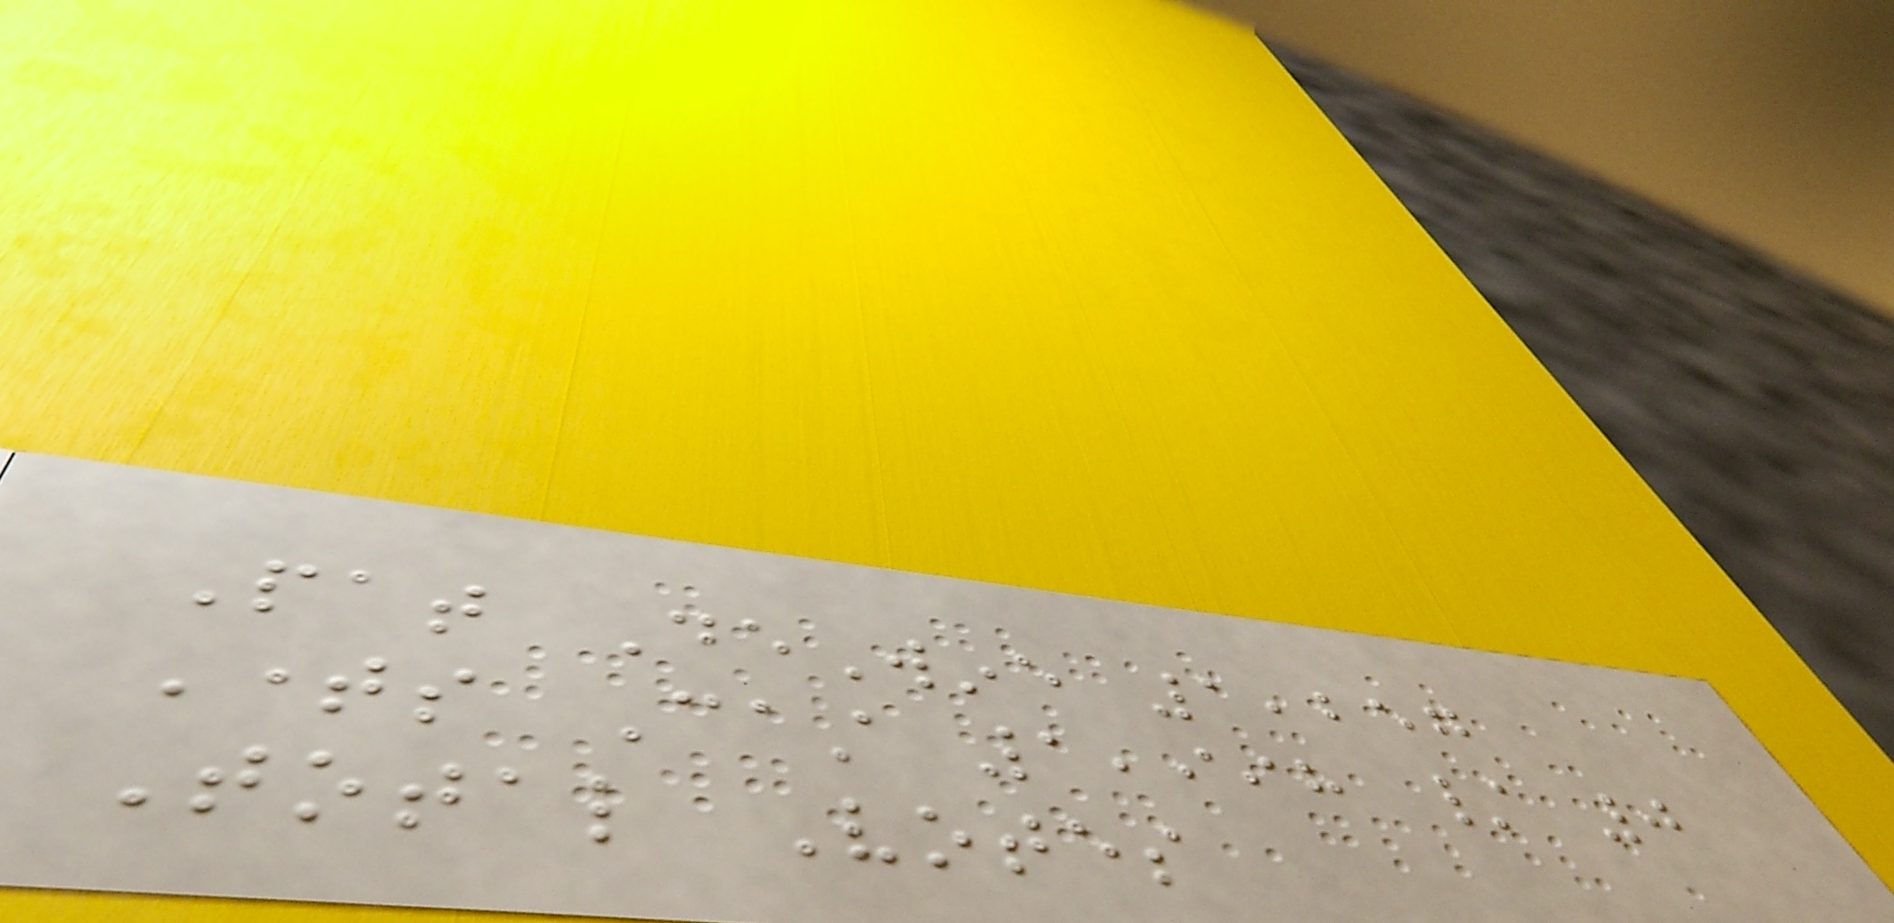Pat DeWine 1,257
Times Cast 1,998 / 0
Total Votes
